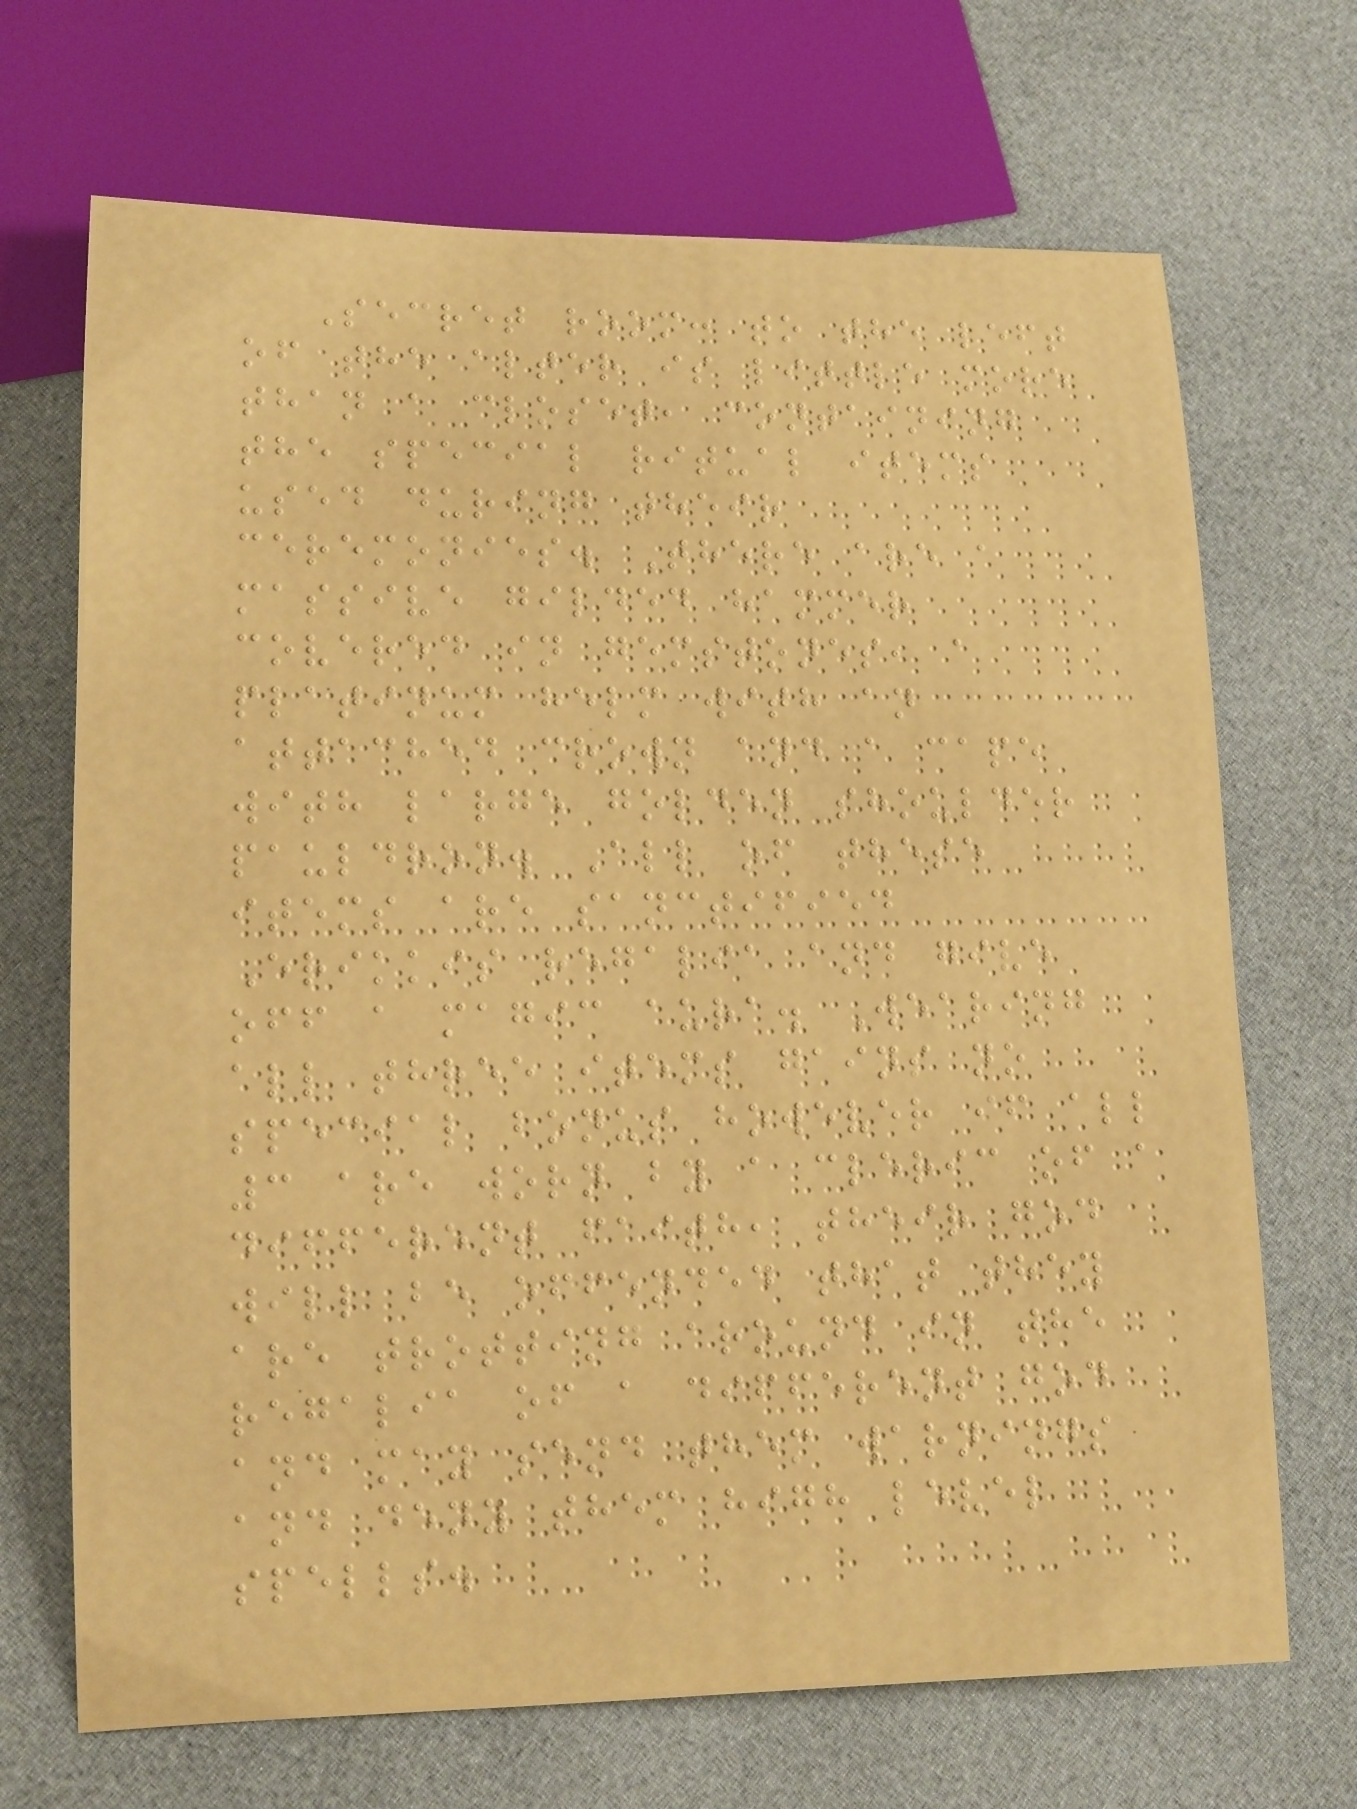Secret room: to the left
of the alter is little more
than a closet, containing
the special ritual items
used during their
ceremonies. There are a
massive gilded hammer
covered in gemstones, a
platinum helm with an
attached crown and a cape
with large golden shoulder
pauldron. All of these
items are sanctified
Erikkis regalia and give
off a magic aura. Wearing
all three items gains no
special bonus however if all
3 are worn by a cleric of a
different faith, their god
will be offended that they
are trotting around in the
regalia of a different god
and may send them warnings
and deny them high level
spells.
